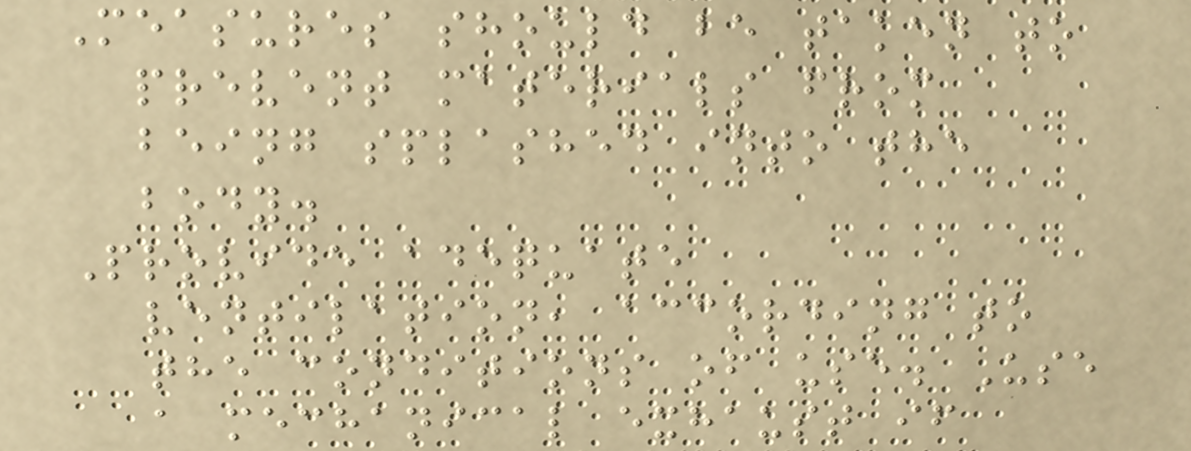Measures should be taken to
prevent materials from
being splashed into the
body.
Provide adequate
ventilation, according to
the conditions of use. Use
a mechanical exhaust if
